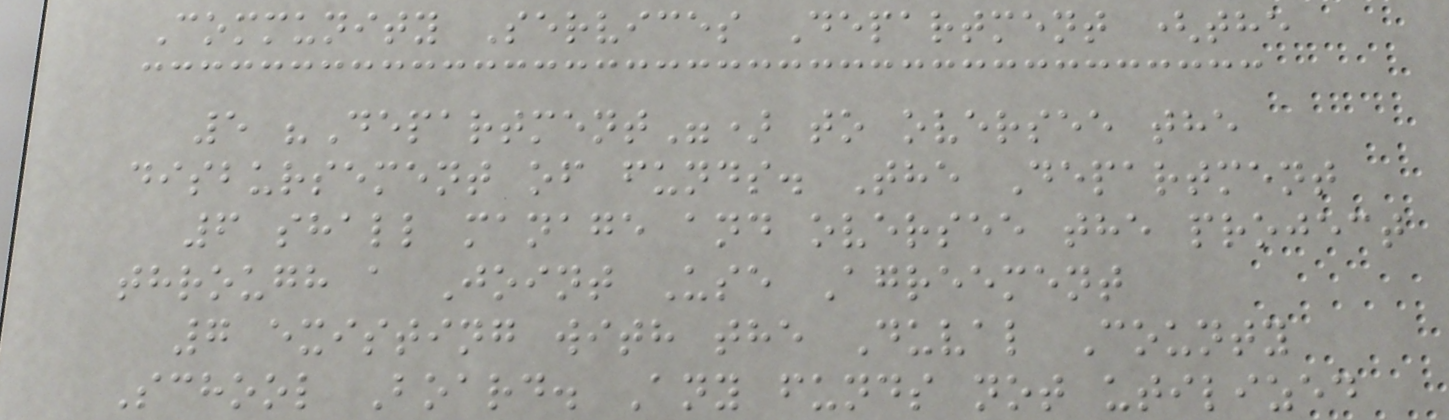Community Services Department (the
5 "Department") to oversee the
disbursement of funds. The Department
6 shall manage and oversee the project
through a Joint Use Agreement
7 existing with the Duval County
School Board. Any funds not utilized
